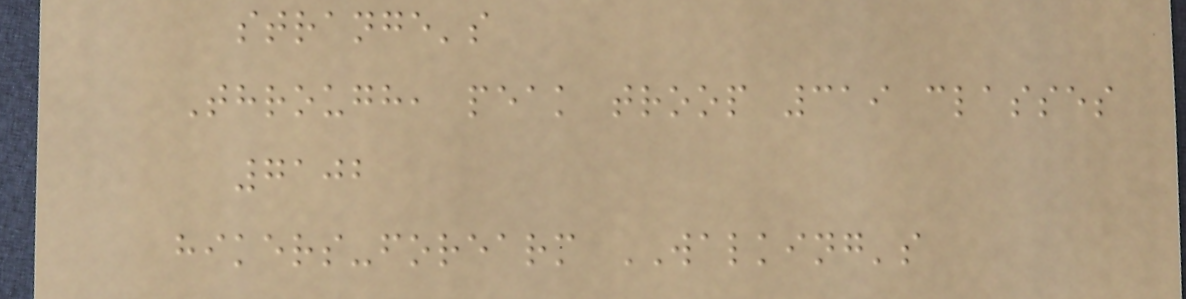strange's
Through, peak troop 319 classes
7102
hikers-forearm WALKING's
